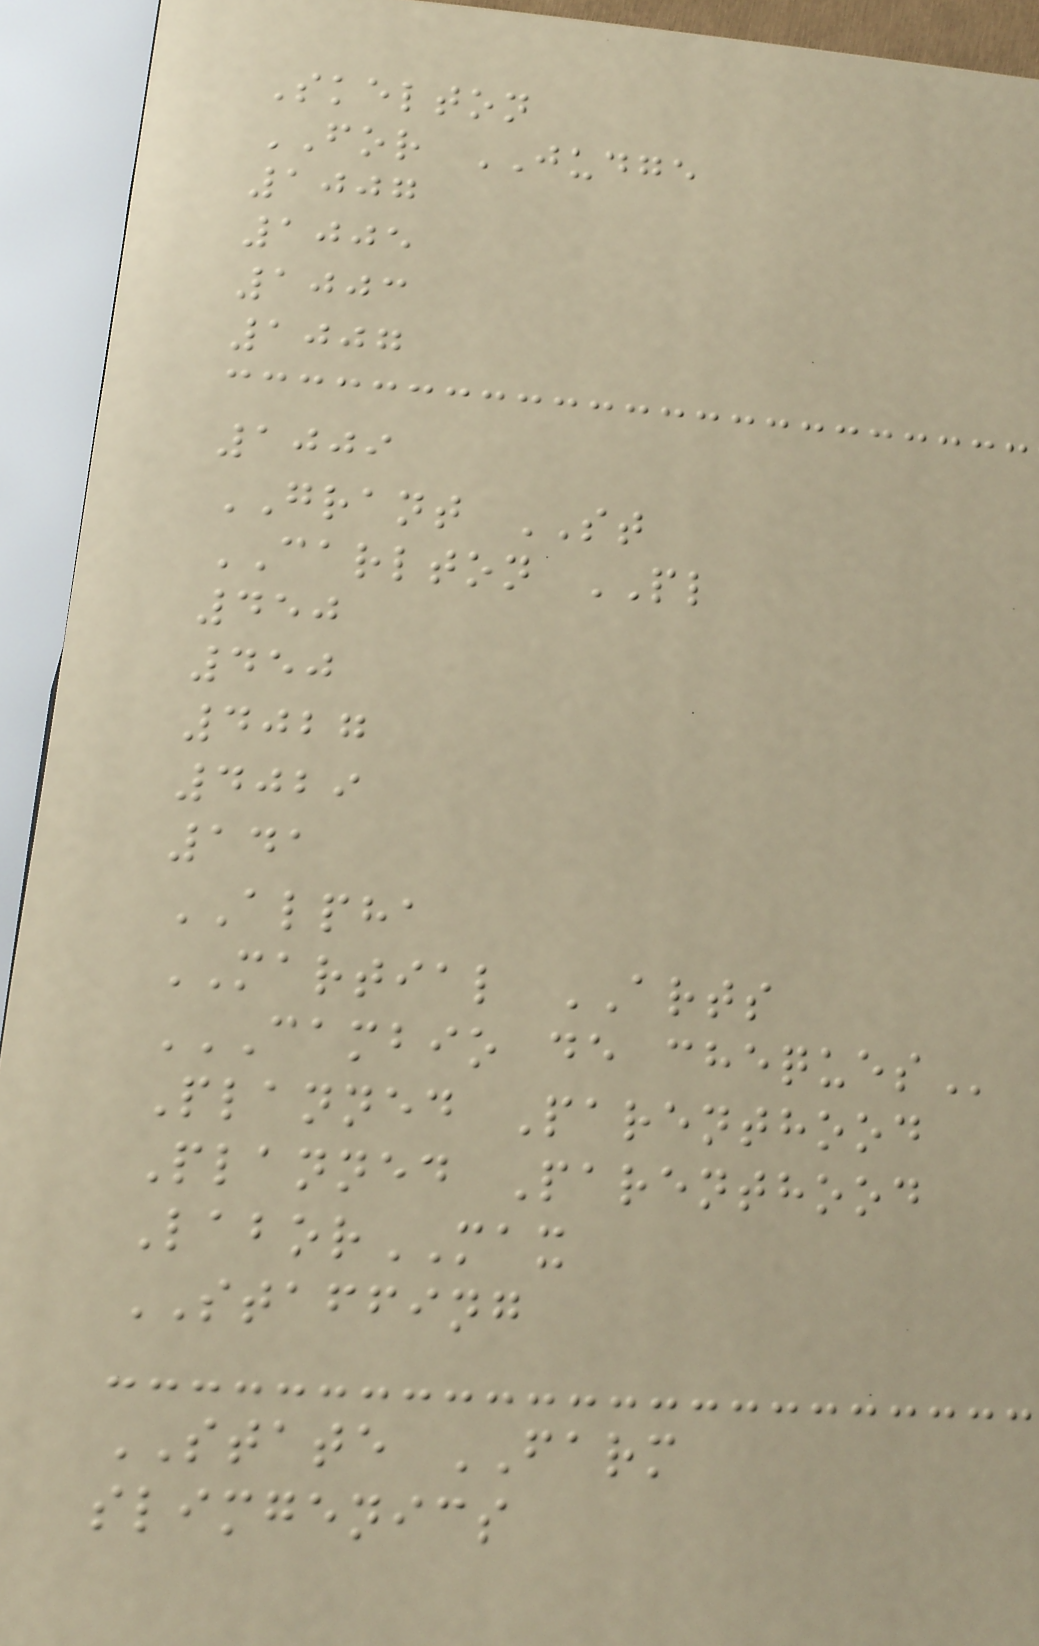Skelton
FOR JUDGE
1007
1005
1003
1007
1009
GRANT ST
CARLTON PL
450
450
4027
4029
141
ALPHA
MARTIAL ARTS
CAMBIO DE CHEQUES
Planned Parenthood
Planned Parenthood
LaborMAX
STAFFING
STATE FARM
slimgenics
